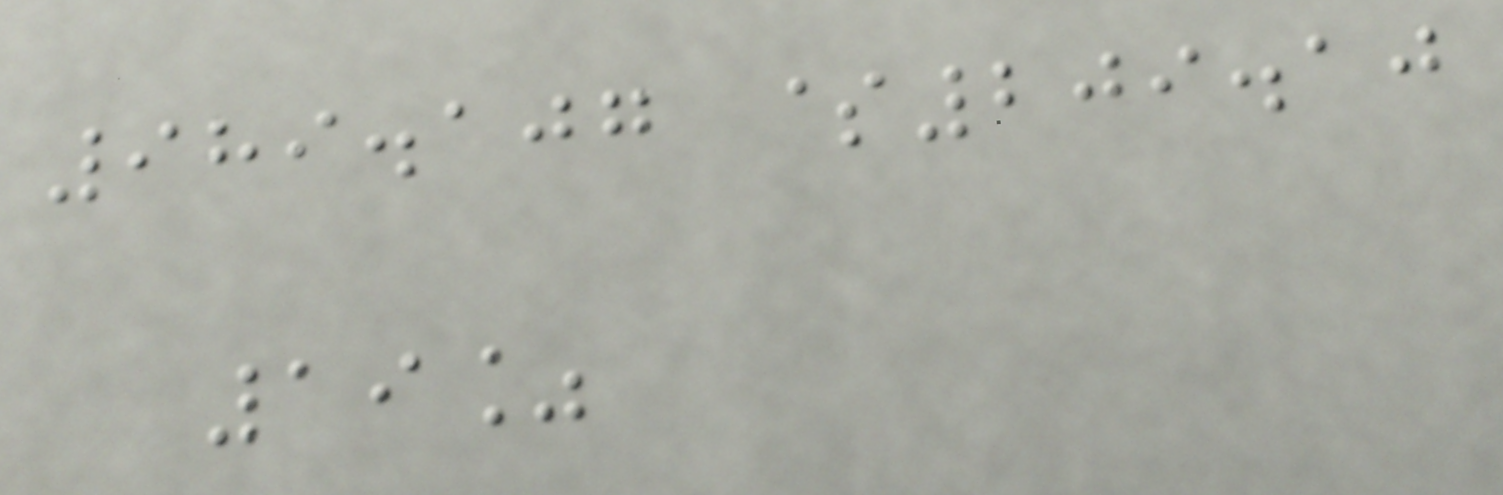989.107 $209.10
19%
